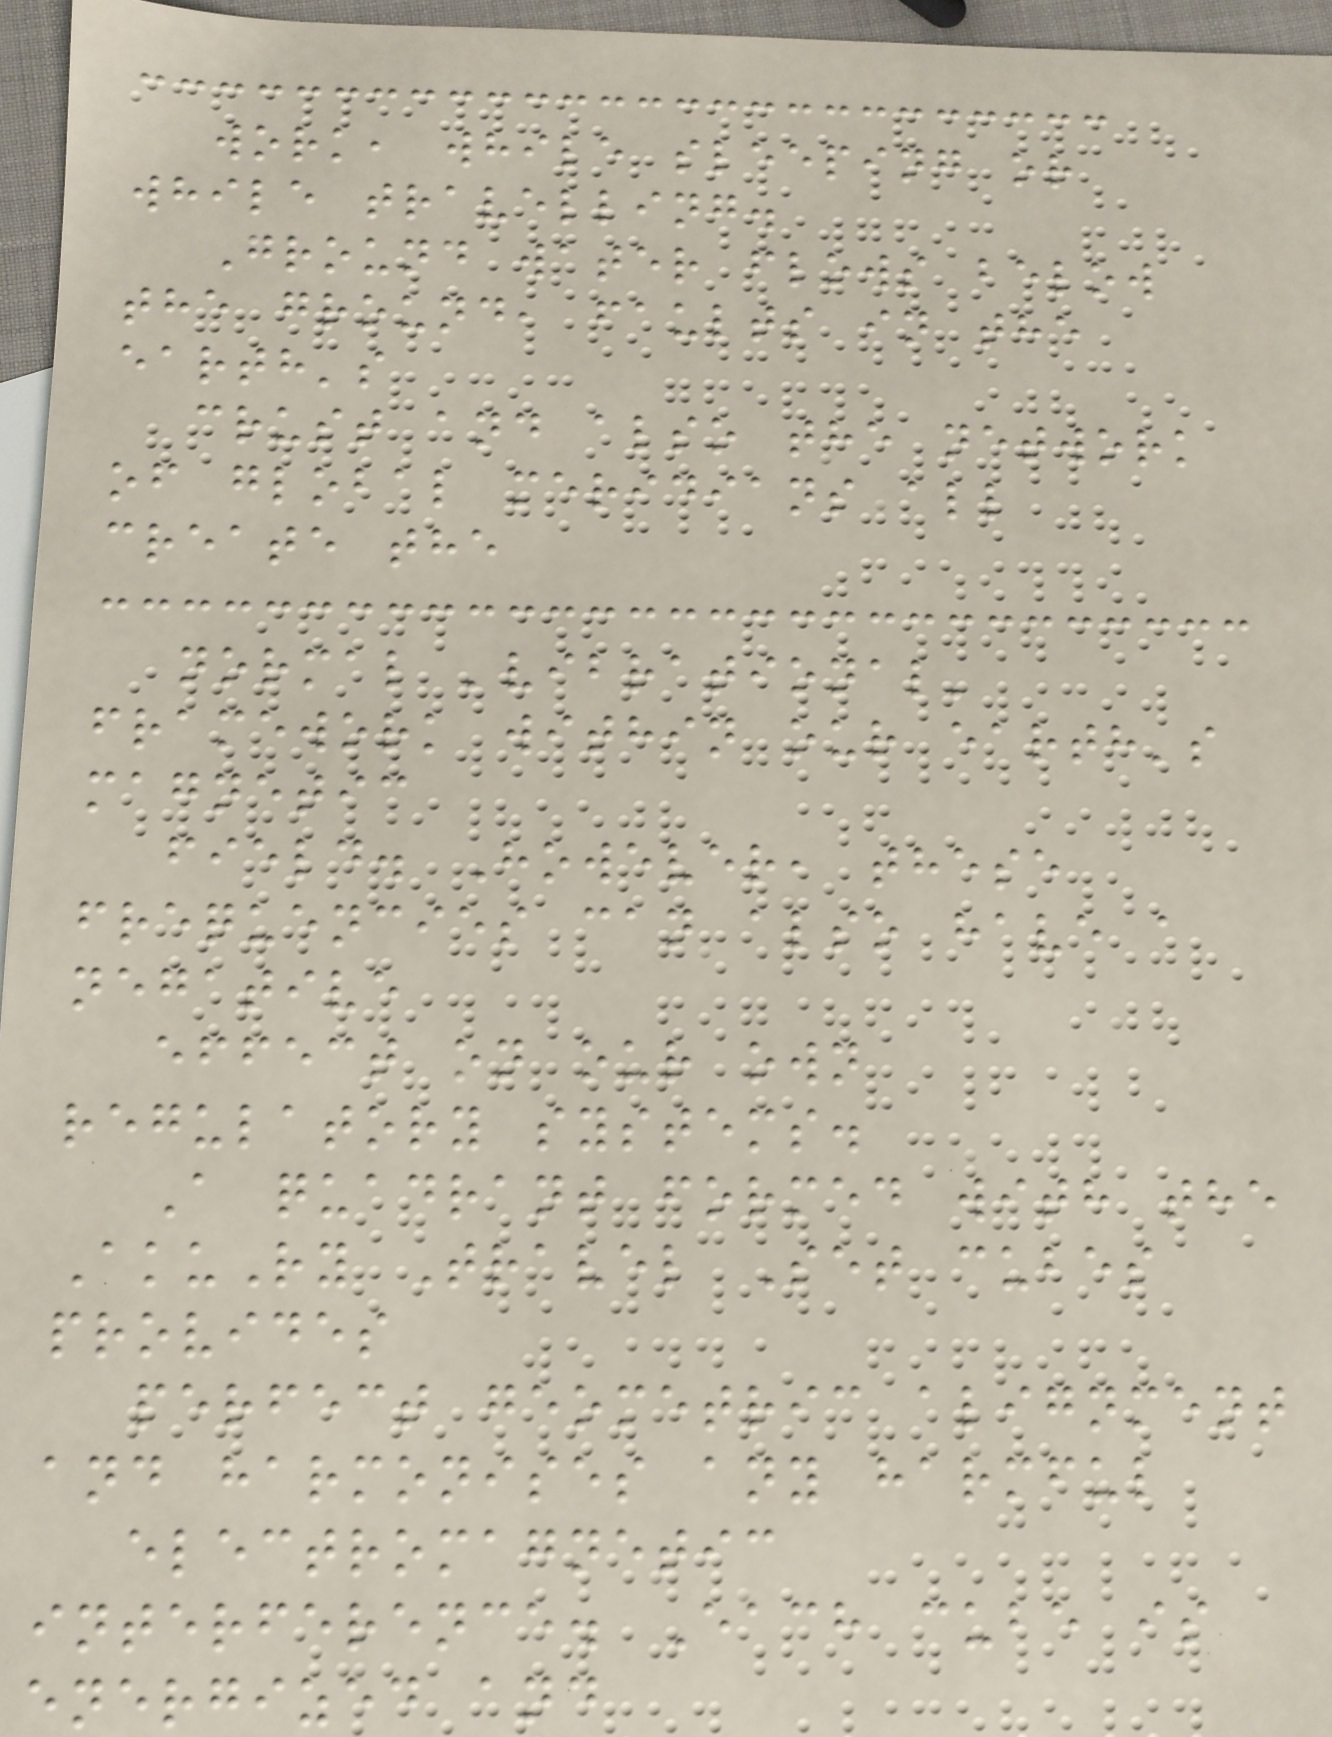work, while sleeping or
while travelling.
Ground water flows below
the ground, faults in the
earth's
crust and also the network
of global meridians all
create the
normal 'vibrational'
framework within our earth's
magnetic
field. However, these
frequencies can also have a
negative
effect on our own
regulatory systems.
A quadrant formed with the
AkuRy Travel Set cubes
provides
perfect geometric alignment
and harmonises any harmful
electromagnetic
interference. Each cube is
energized and
